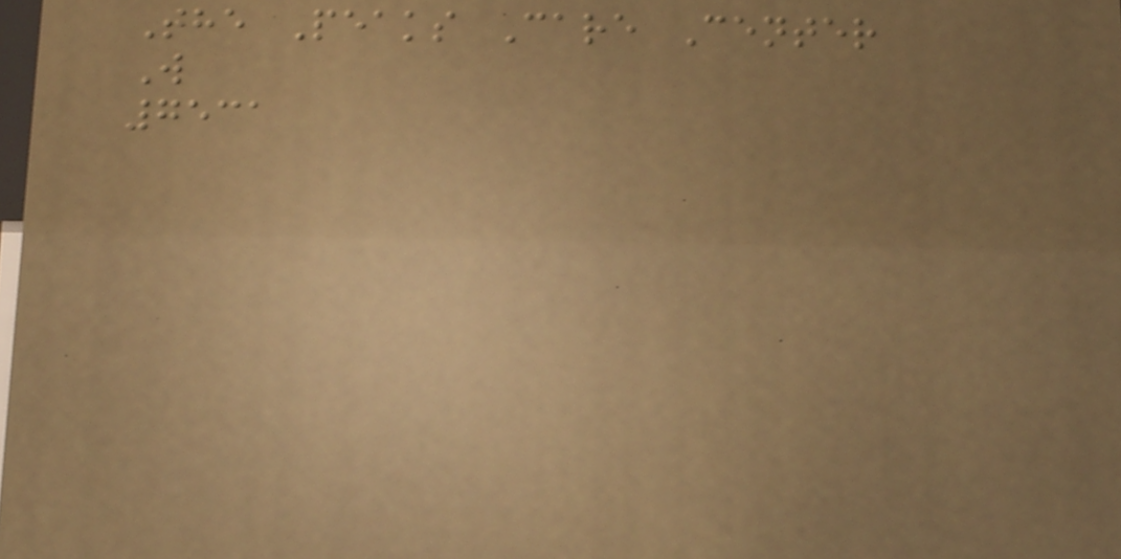The Peaks Care Center
W
7531
